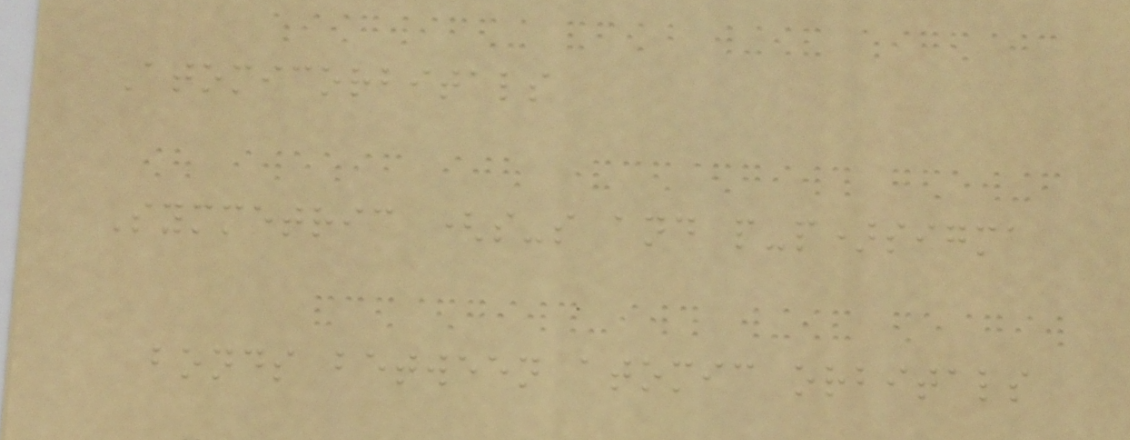Atomicorbitals
Symmetric (s-s and p-p)sigma
bonds between atomic orbitals
